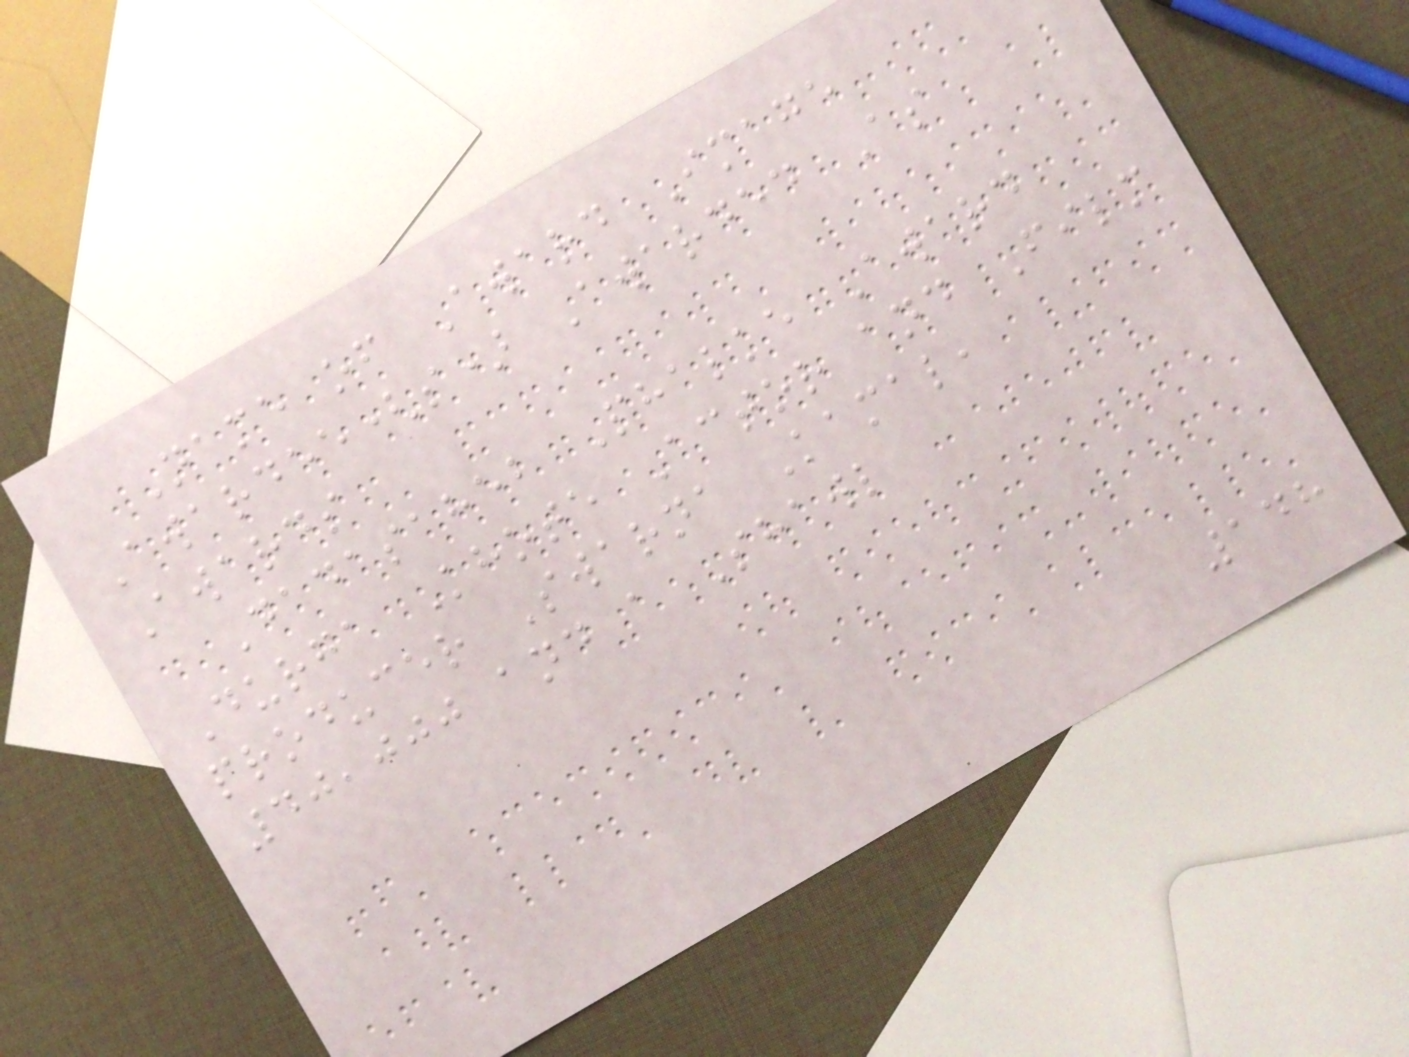Name of Award Image
Awardee(s) Awarded As
Awards
Dadasaheb Phalke Award
Durga Khote Actor and Film
producer Swarna Kamal,
40,000 and a Shawl
148
